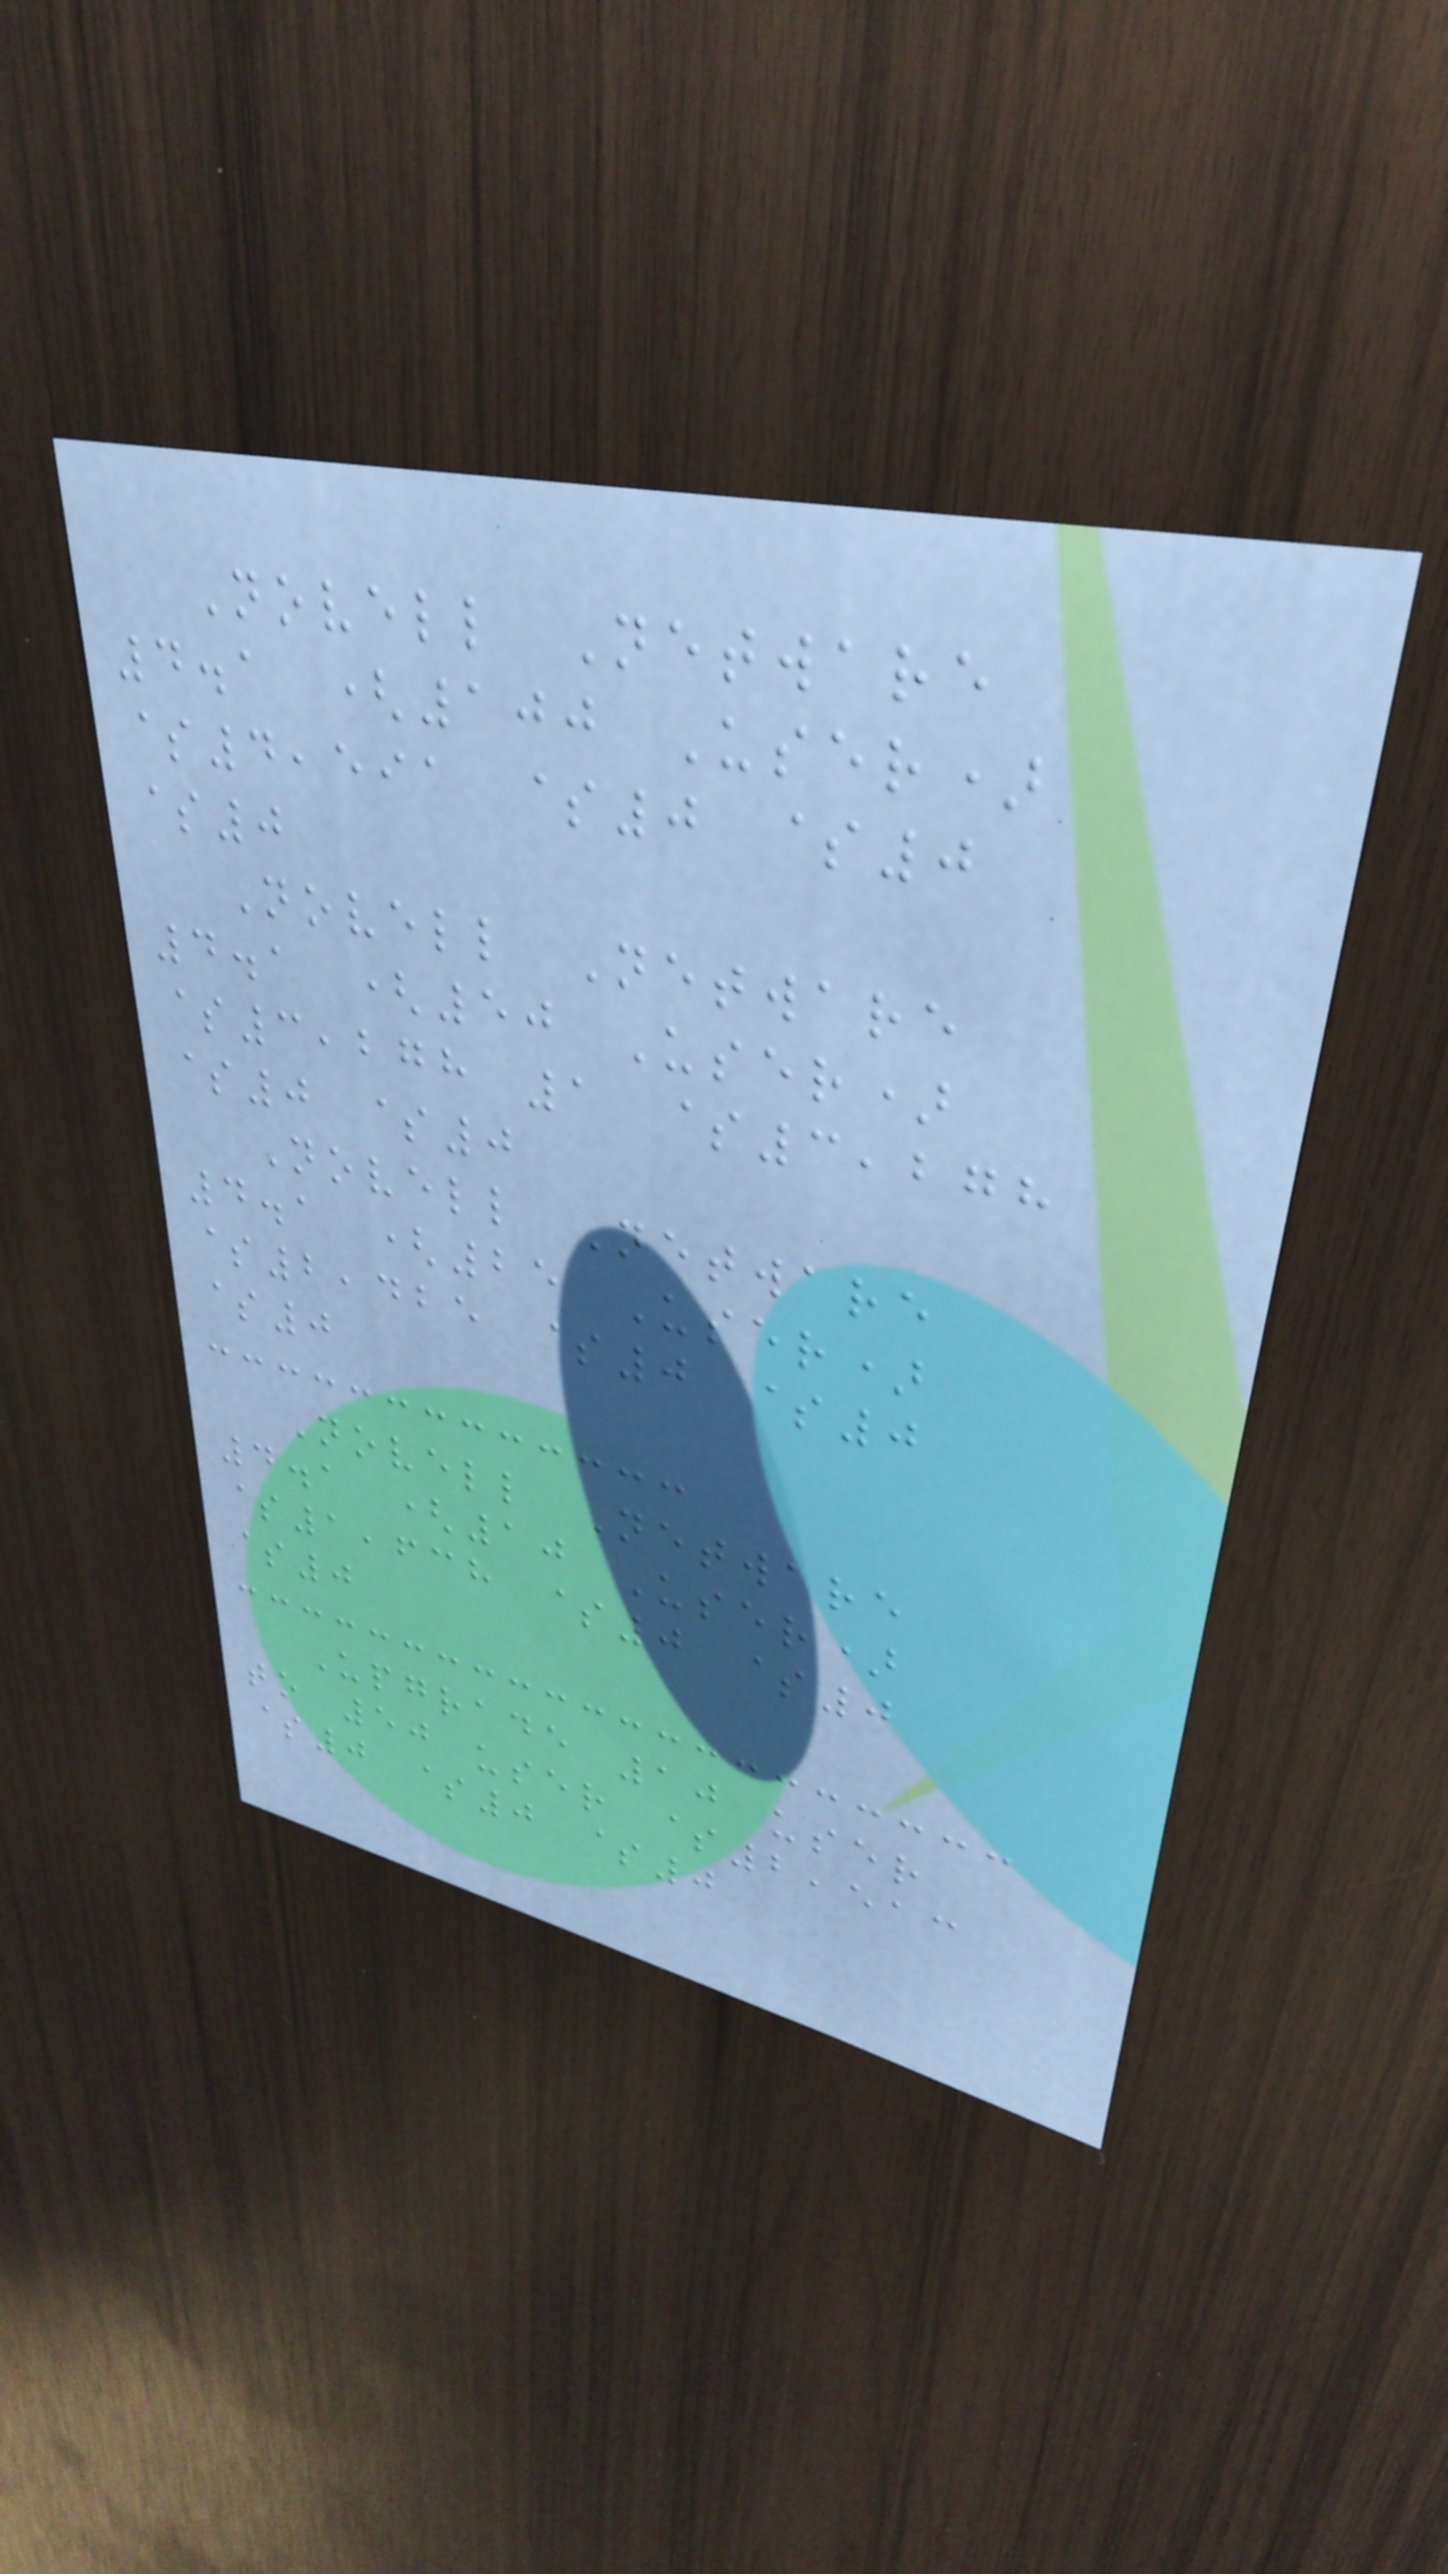Novell Netware
4.1 (100 User)
$4,591 $0 $0
$0
Novell Netware
4.1 (50 User)
$3,278 1 $3,278
$0 $0
Novell Netware
4.1 (25 User)
$2,425 $0 $0
$0
Novell Netware
4.1 (10 User)
$1,638 $0 $0
$0
Upgrade 10 user
to 50 user $2,513
$0 $0 $0
